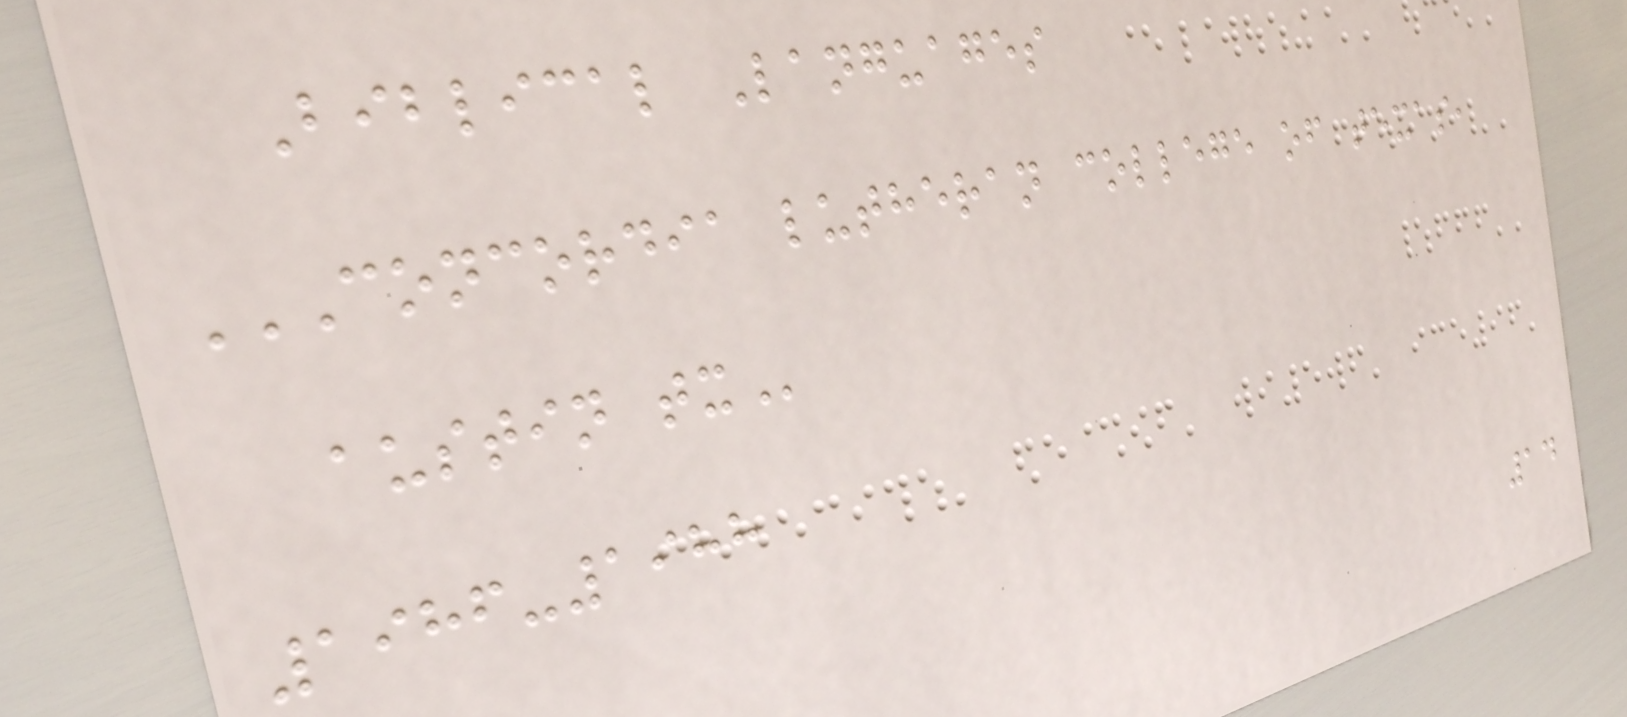Biblical Languages
CONCORDIA LUTHERAN COLLEGE OF TEXAS,
AUSTIN TX
1986-1988
14
